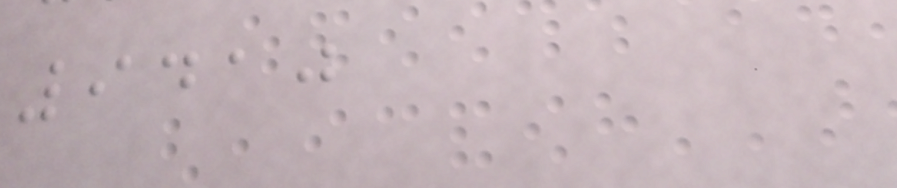9410
